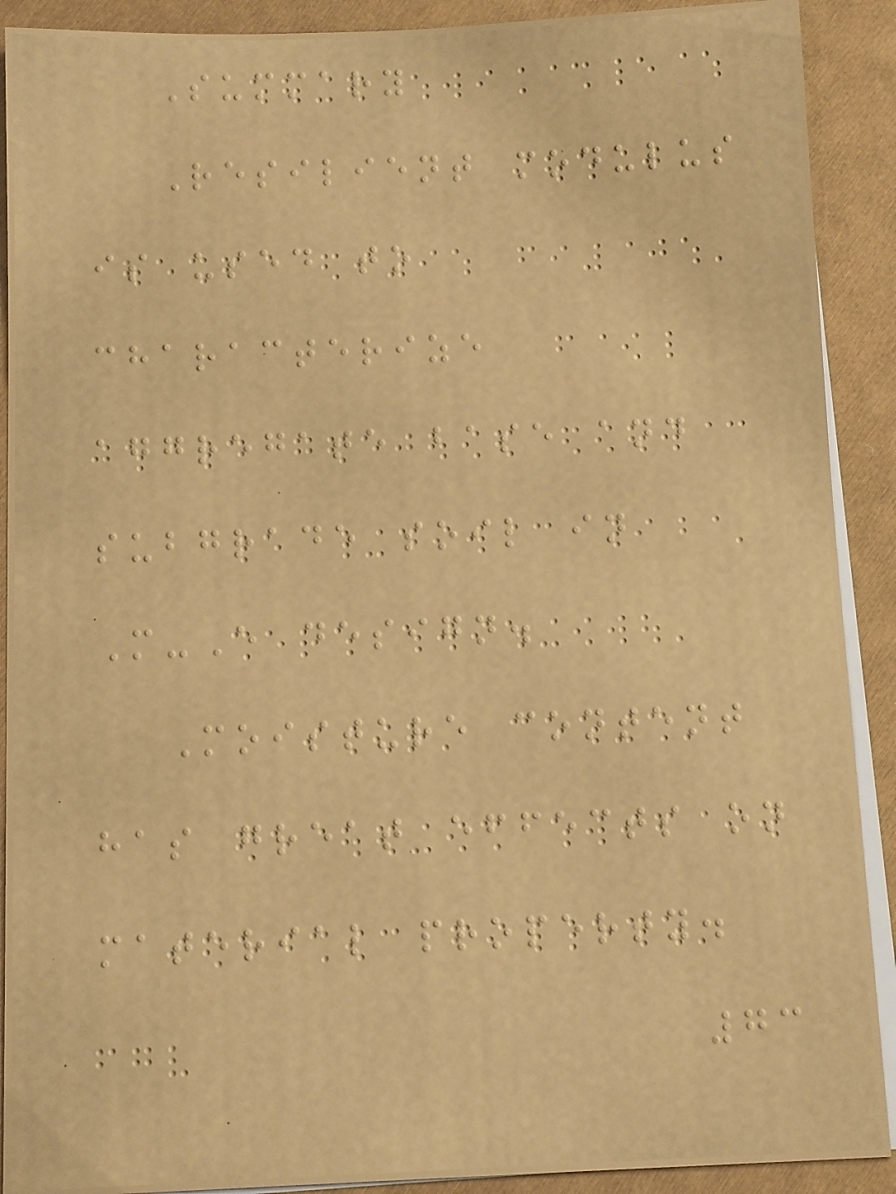Summary
Resilient modulus
is used to
characterize
aggregate base and
subgrade soil in
M-E design.
Moisture content
has great effects on
material property.
73
